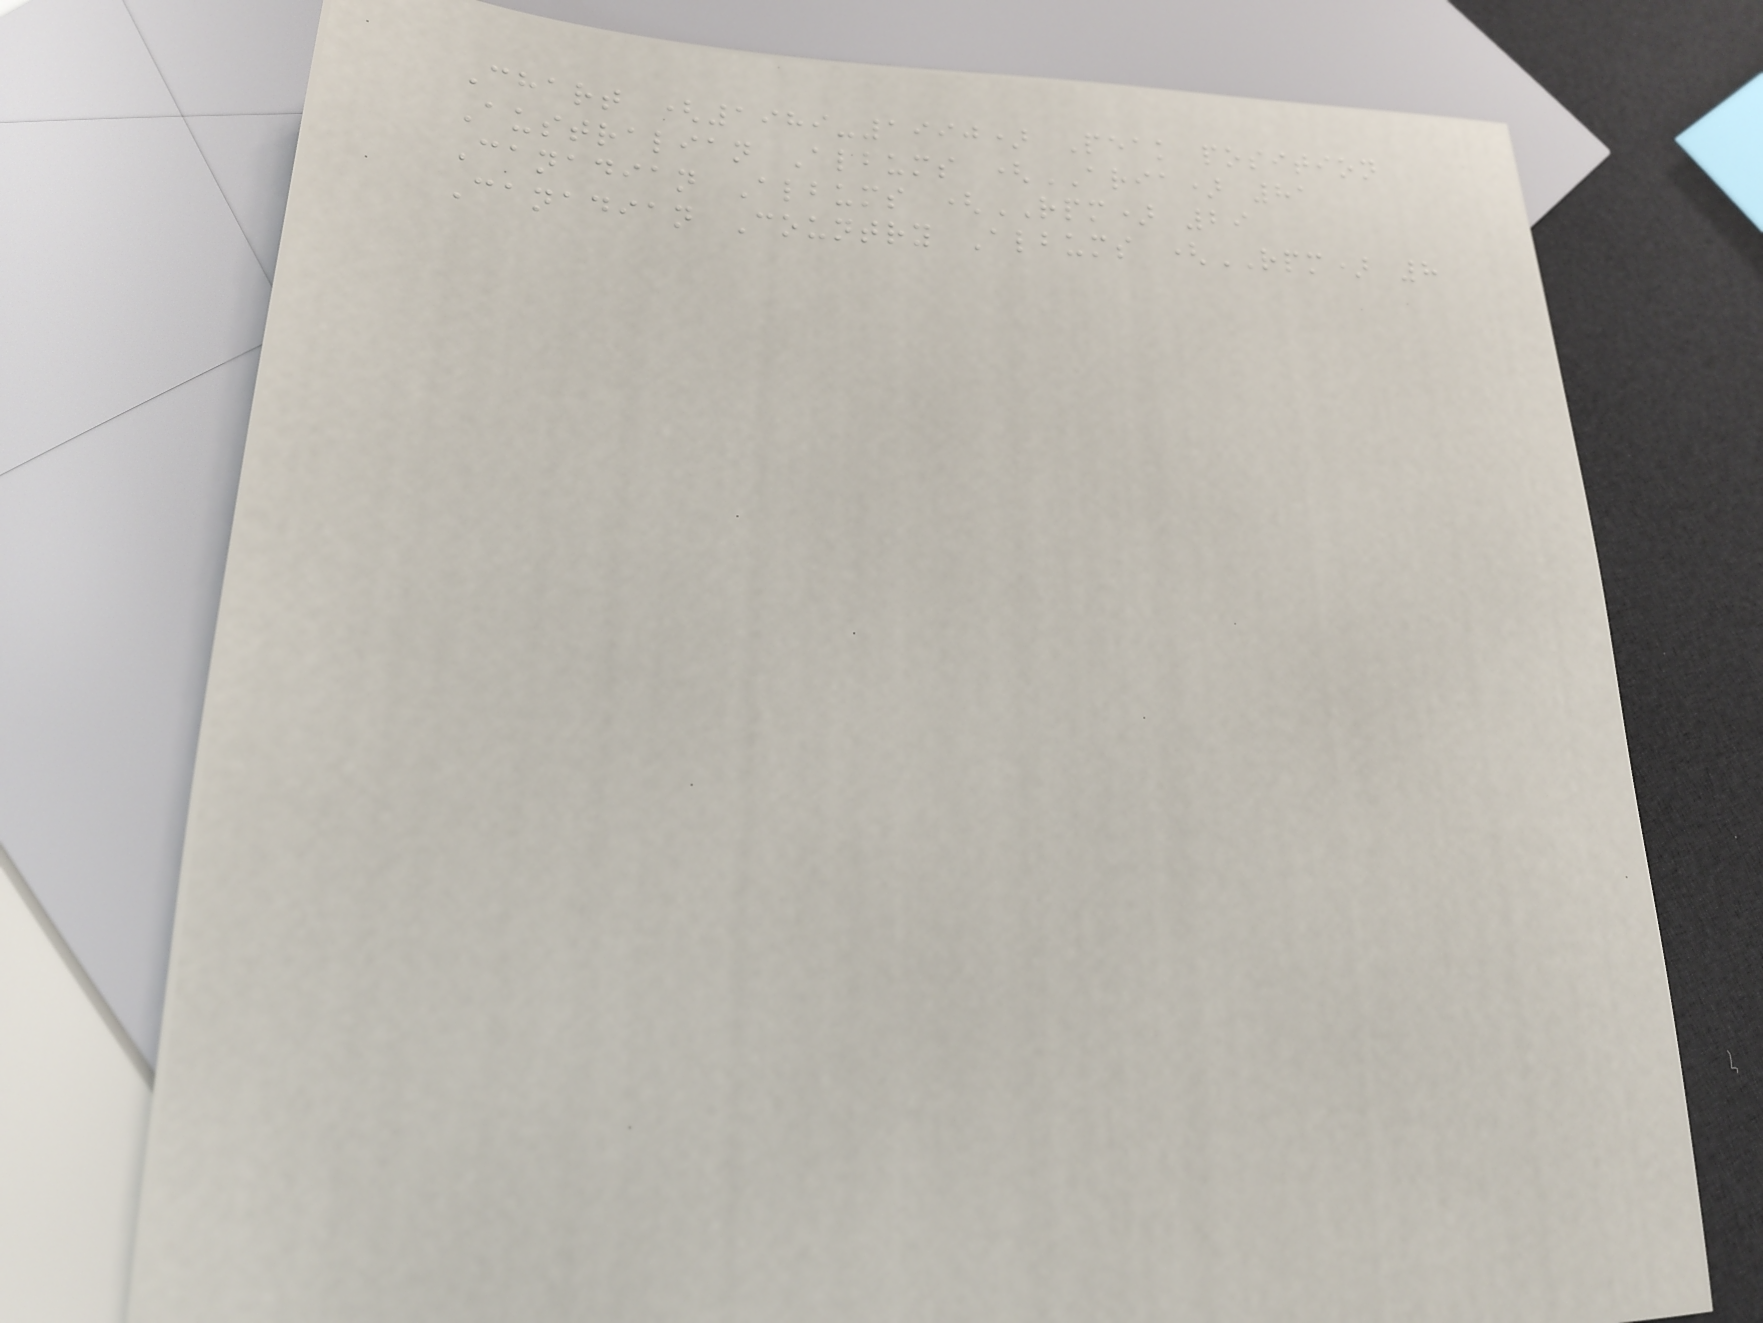Chart (1989-1990) Peak position
Australian Albums (ARIA) 81
Canadian Albums (RPM) 29
Canadian Country Albums (RPM) 8
